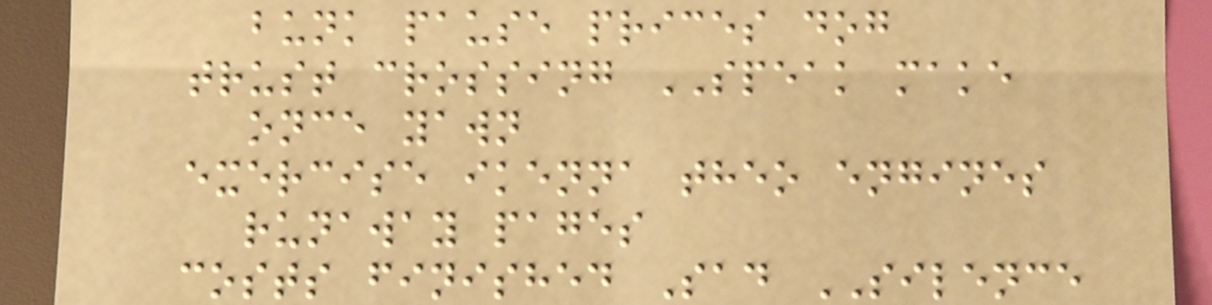bunk pause prices dog
trust crossing SPEAK make
once yawn
exercise ikenna theo engines
runaway pages
costs finished Sad SILENCE
